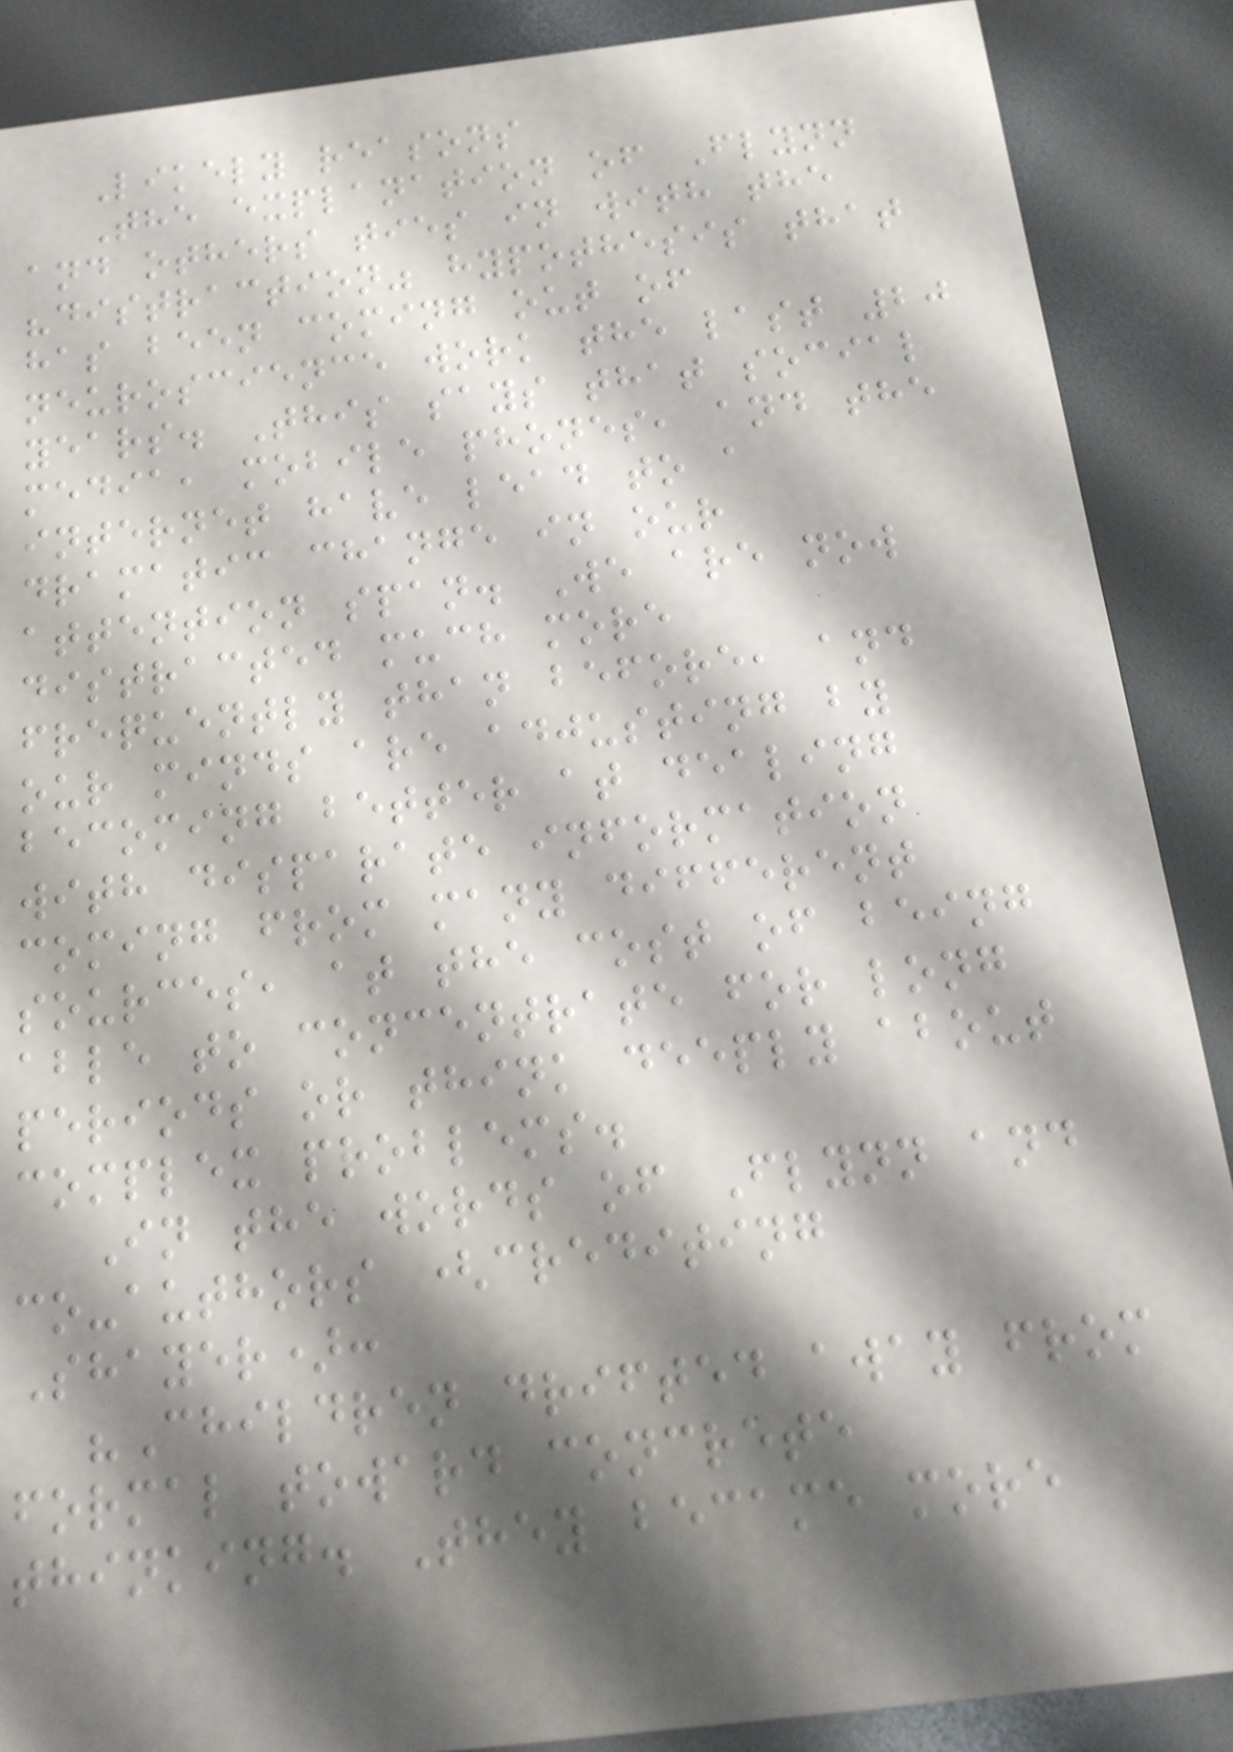Likely reasons
The explanation of Flynn
and others ties in with the
"distraction" hypothesis that
has been coming out of
neuroscience work the last 20
years. This says that social
media, mobile phones, and the
internet have lead to a
dramatic change in our
attention span. We are now
distracted much more
frequently than before, and
our minds are adjusting by
becoming better at dealing
with disparate information
coming from many different
sources, at the cost of being
able to concentrate for long
periods or think deeply about
complex problems.
In the words of Flynn and
co-authors (crediting
Shayer):
"Children drifted away from
formal toward concrete
thinking. They became more
